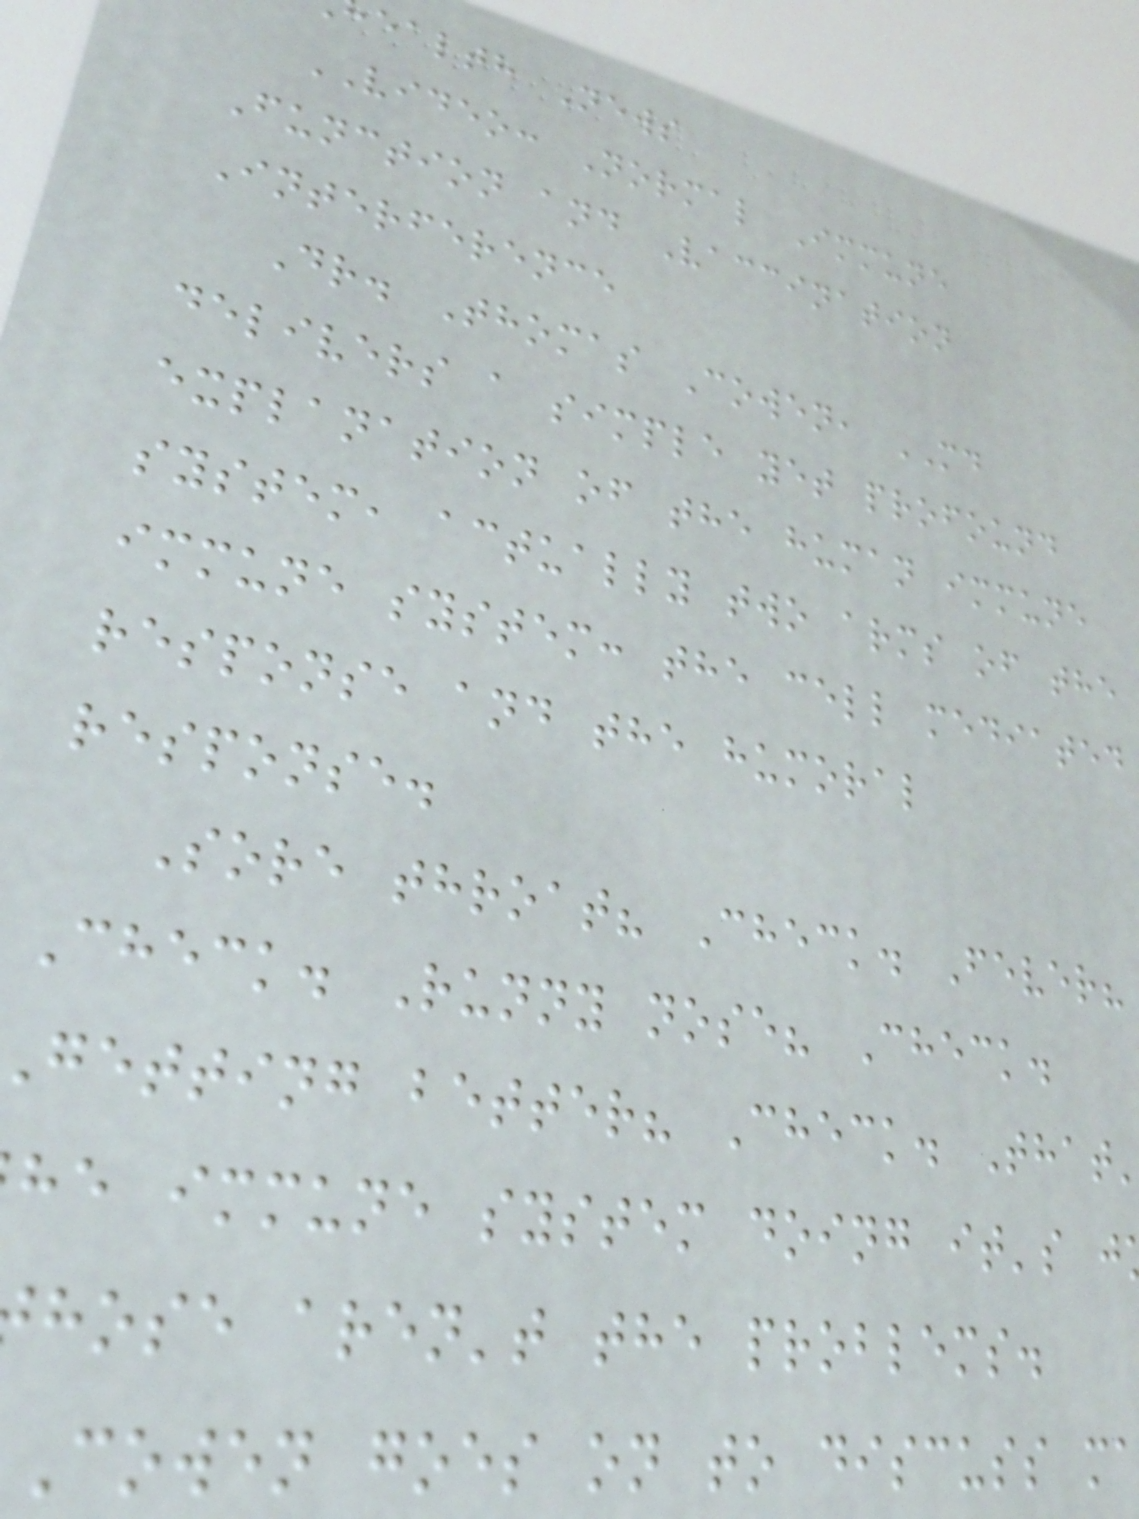ealth News
VIDEO: Normal Immune
Function and Vaccination
Interference
Dr. Thomas Cowen, MD
delivers a simple yet profound
explanation of the human immune
system, actually two arms of the
immune system: the cell mediated
response and the humoral
response.
Sore throat? Check. Fever?
Check. Runny nose? Check.
getting better? Check. That
he immune system doing it's j
hose aren't the problems.
Cowen goes on to discuss m
